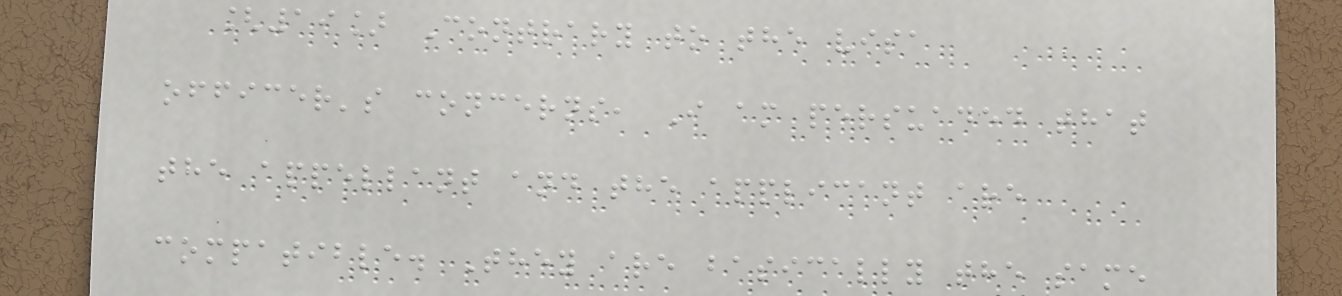[19] Contrary to the visa
officer's concerns, I am persuaded that
the appellant and the applicant are
compatible. They are basically the same
